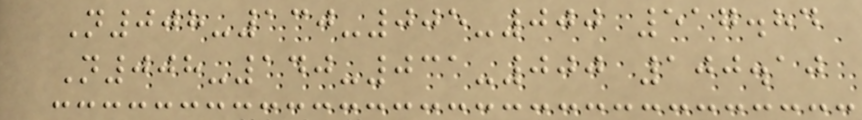N008-130-005-000 517.84
N008-140-031-000 100.10
